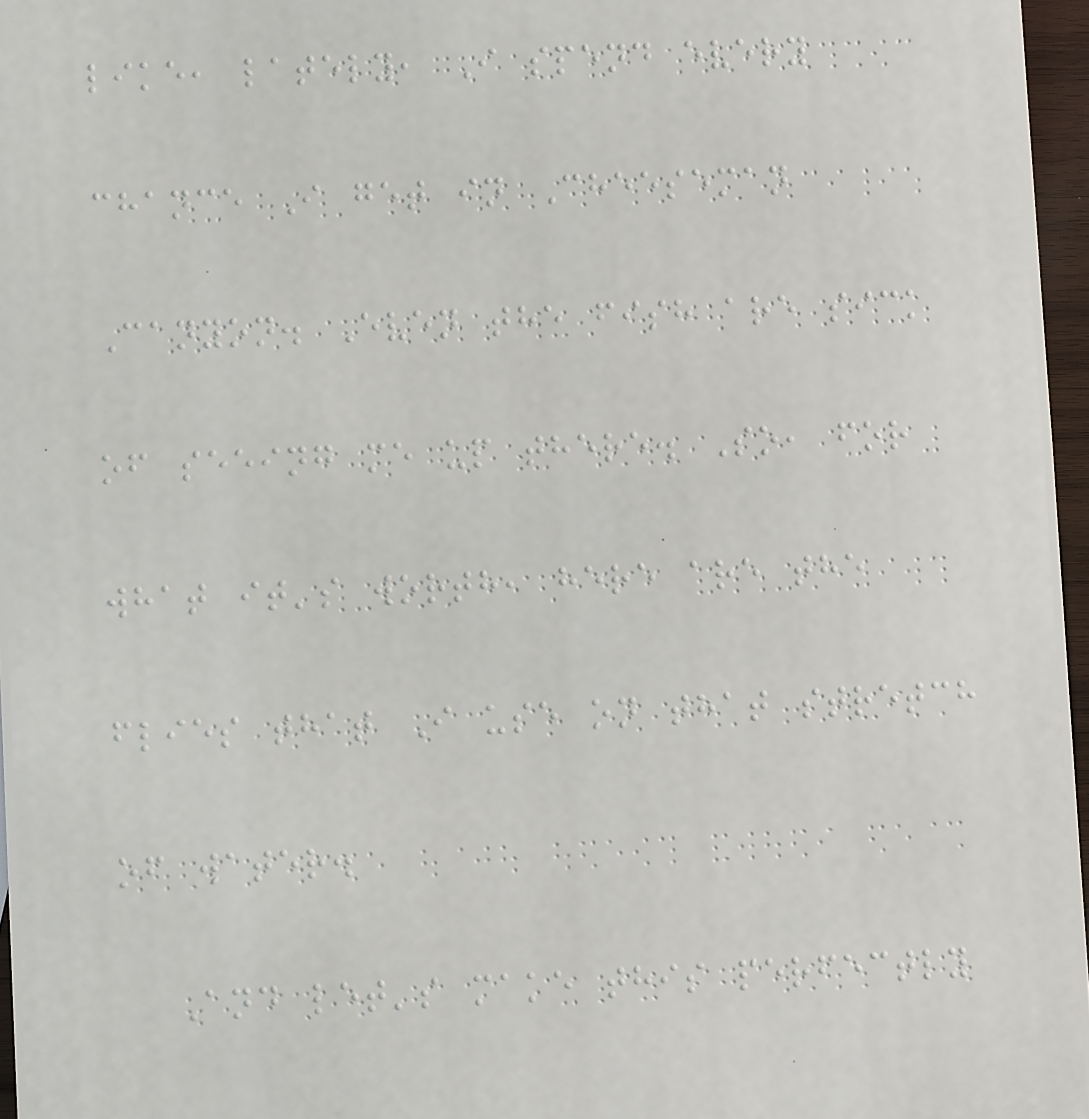like, lately, I spend every
chance I get in Cheeseman
Canyon. Even the fish are sick
of seeing me up there. So, for
what it's worth, here are the
flies that I use on that stretch
of water.
And let's make this perfectly
